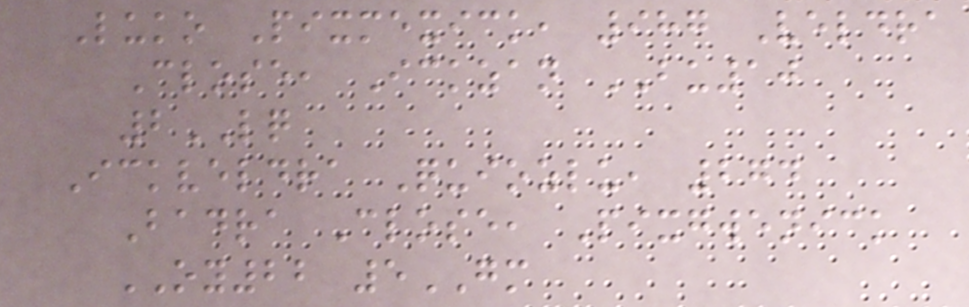Luko Pixmexick, 987 Veldra
Close, Ickzan BU10
2LQ
Ickveldra Quiozlu, 274
Badra Close, Pixgwenick
OY22 5GM
